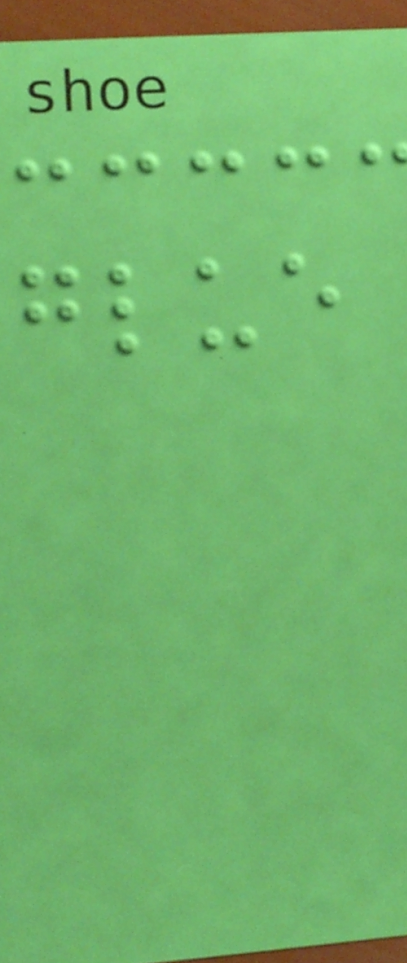glue
